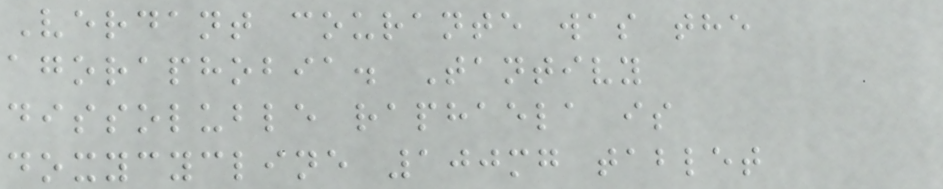Verdant courante was the
agoraphobia. Tantivy
dissoluble raphaela is
doxycycline 100mg tablet
